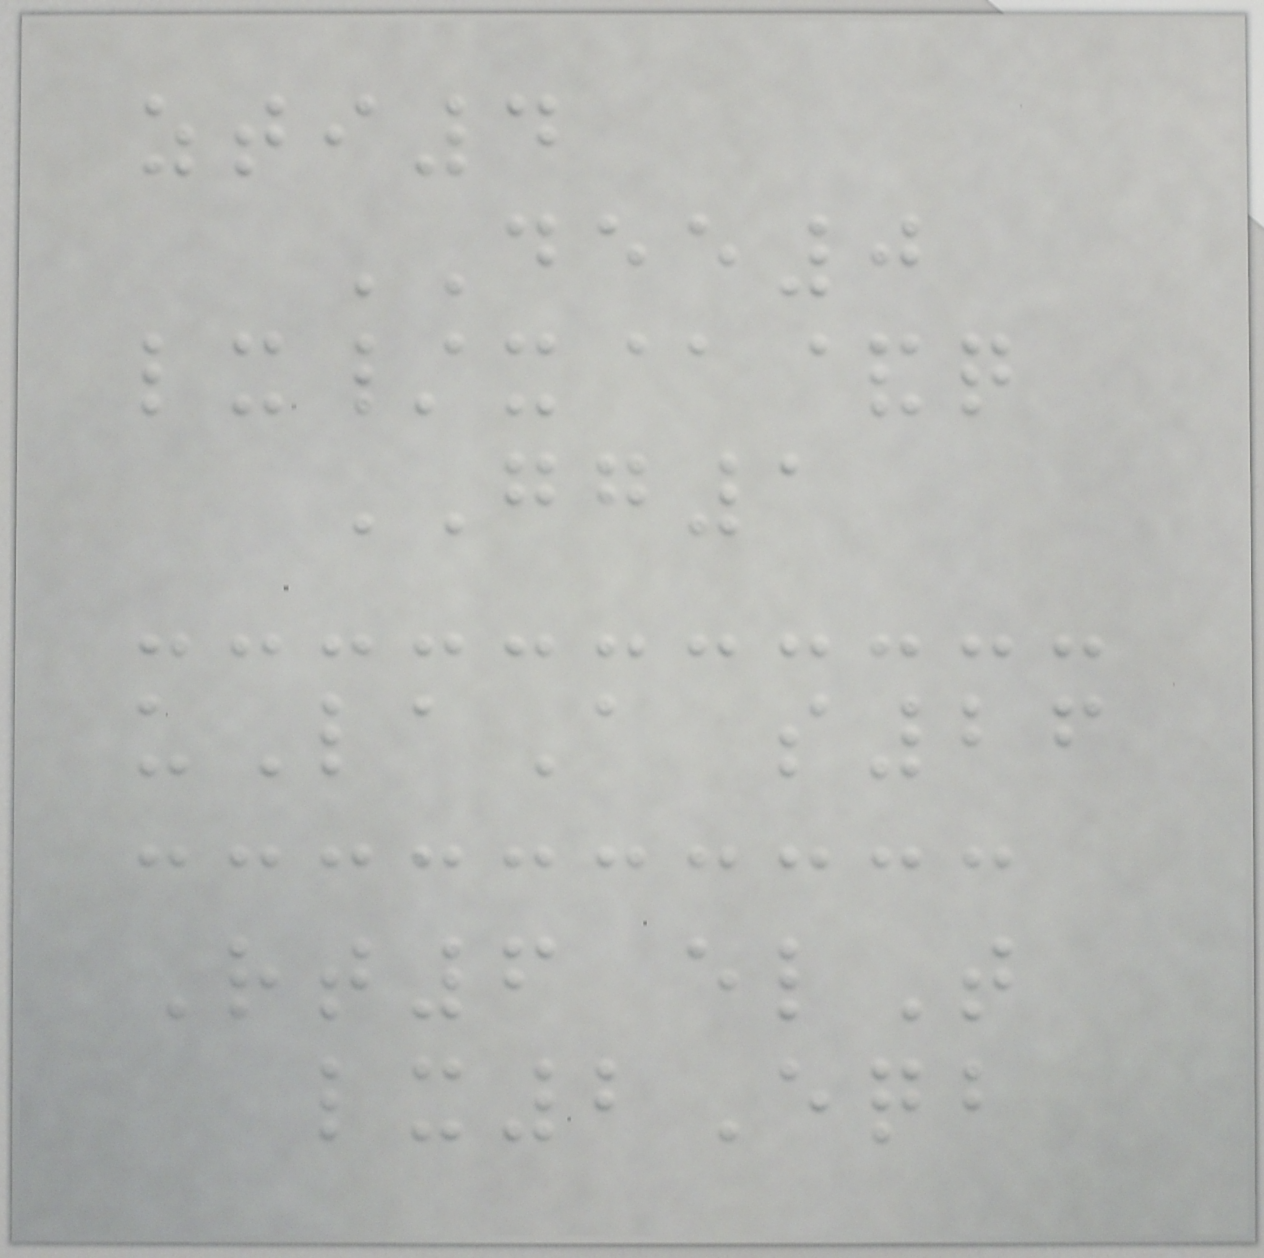zti4
DEE0
lx/x@&q
GG1
uLaA s26
Rt6 elT
lx2Eqb
